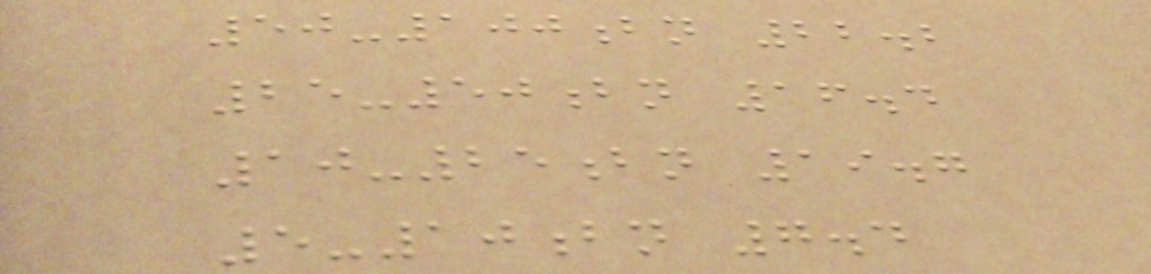50-100bn 22.2
25-50bn 16.4
10-25bn 19.7
5-10bn 7.4
